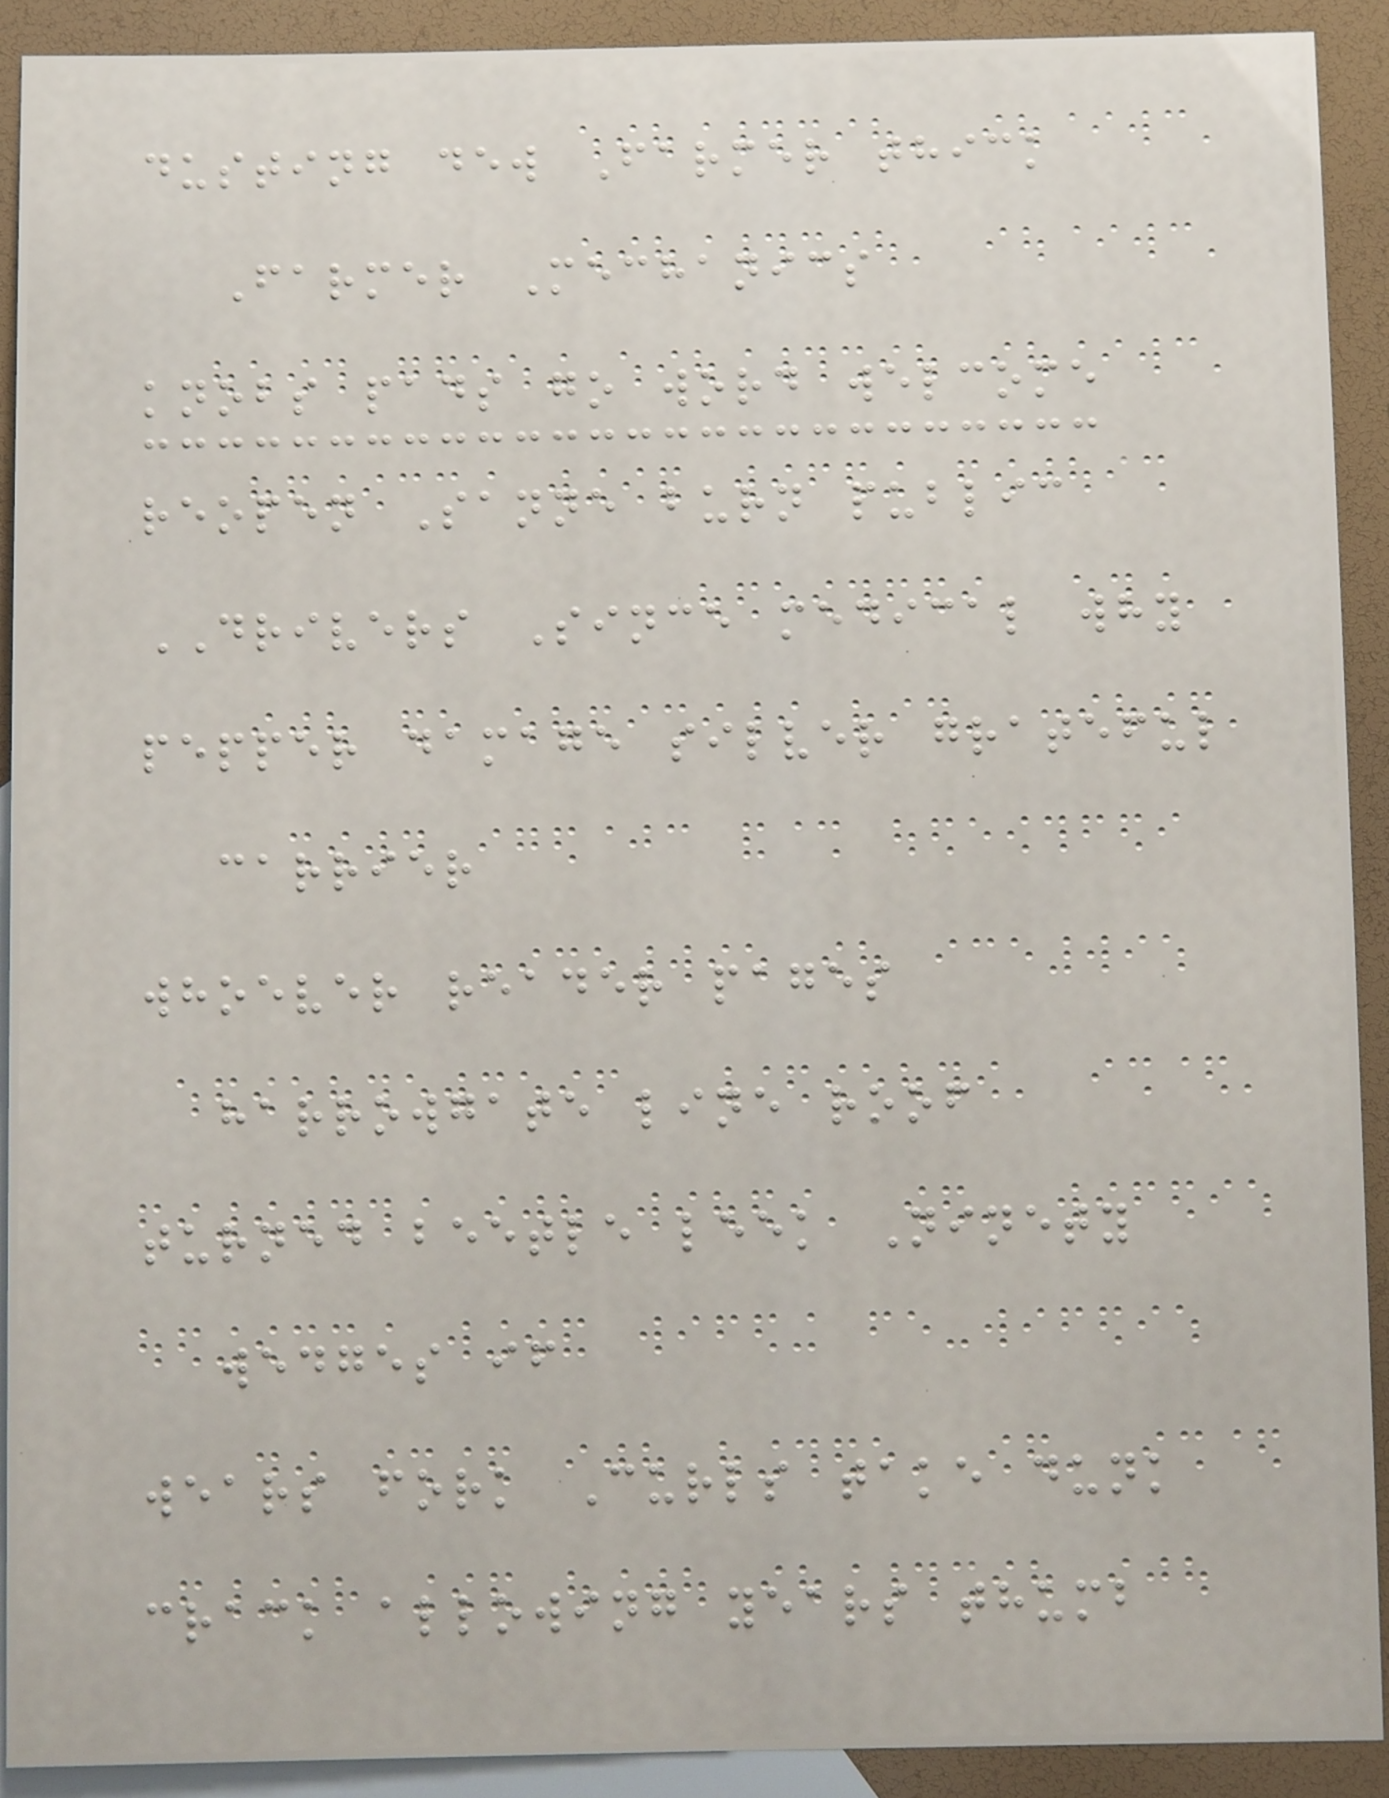dusting dew Farmer thick
Farmer Mechanics
knobs pads go word welcome
reopen Sanne burn public
DRIVERS Since medical why
pepper damage silver grateful
carrier
whoever reader pages
harrowgate line roof
turned beetle leek Ninety
wedges if
wears fork Curls take dunk
crack allowing years thumb
